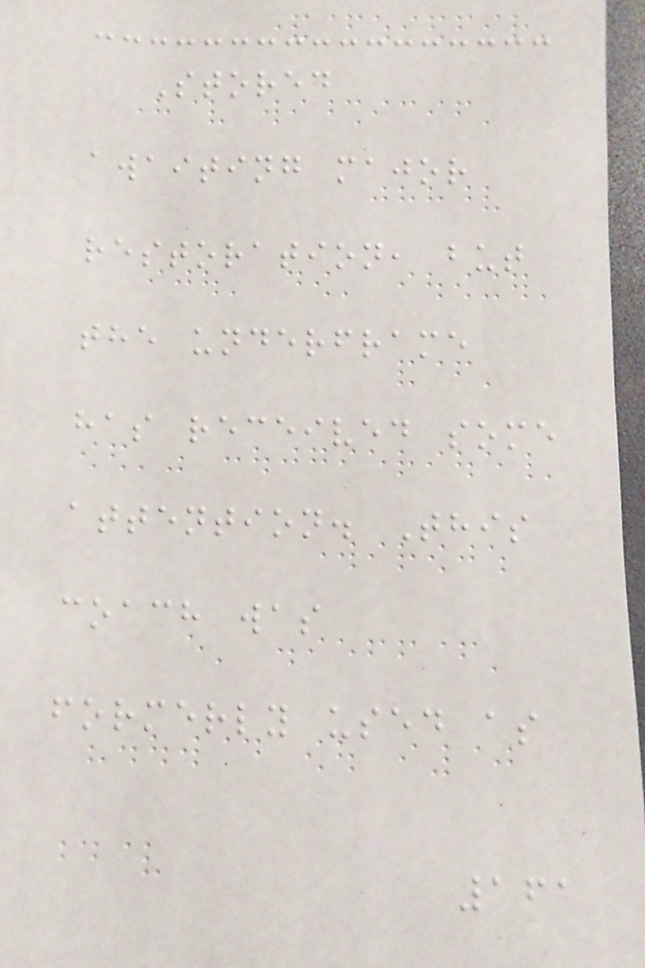Stored
awaiting major
restoration, but
the underframe
has received some
attention. This
coach was
formerly used as
161
